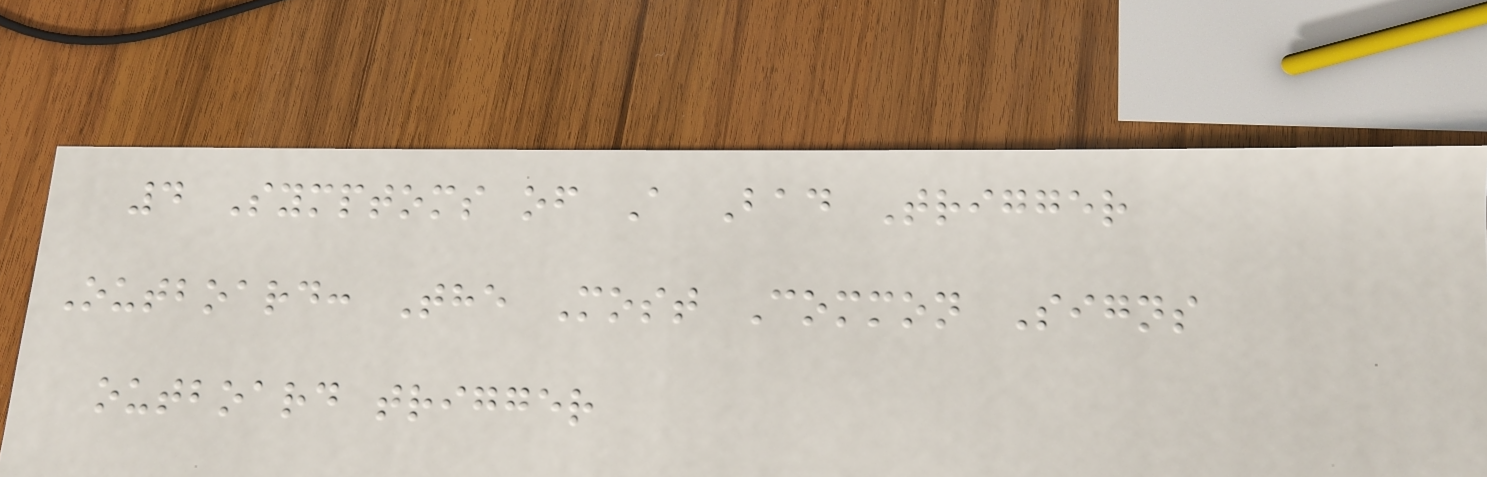4 Symptoms of A Bad Trigger
Outboard: The Most Common Signs
outboard trigger
